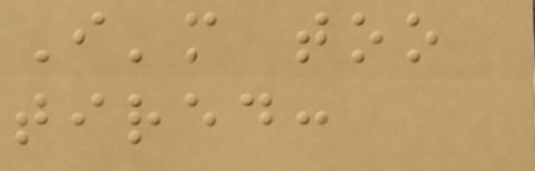I'm too
tired:
